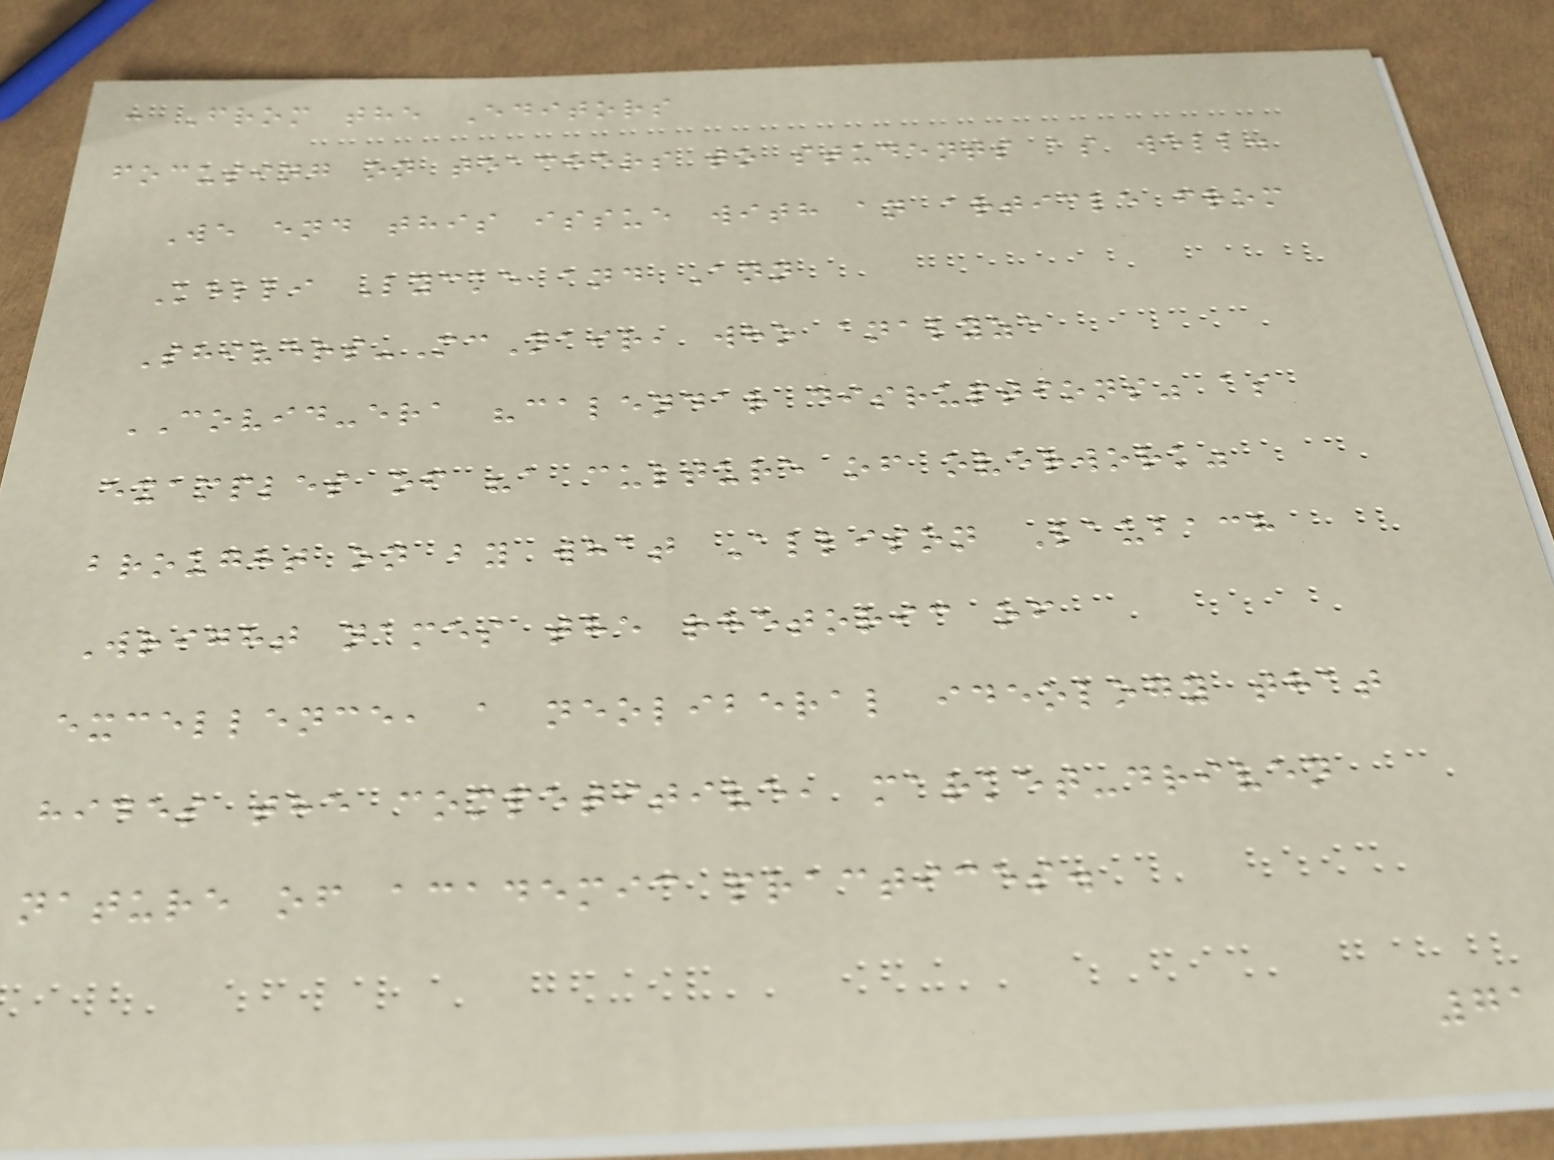: From the Editors
focusing on teachers to students as well.
We end this issue with an article from
Kelli Lycke and Ann
Shivers-McNair, who analyze
COVID-era "calendar disruptions" as
examples of "a culture of overwork"
brought on by what Allison Laubach
Wright names the rhetoric of
excellence, a neoliberal ideology that
hides the competitive, market-driven
nature of academic practices.
71
